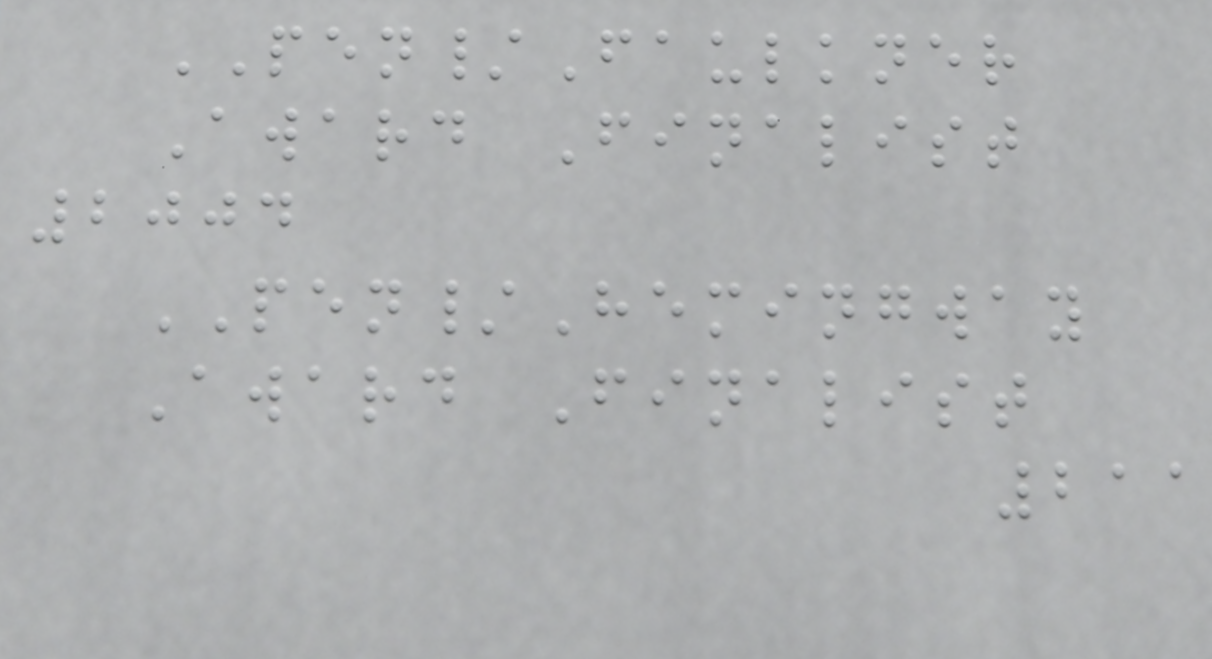PEN/Faulkner
Award Finalist
2004
PEN/Hemingway
Award Finalist
211
